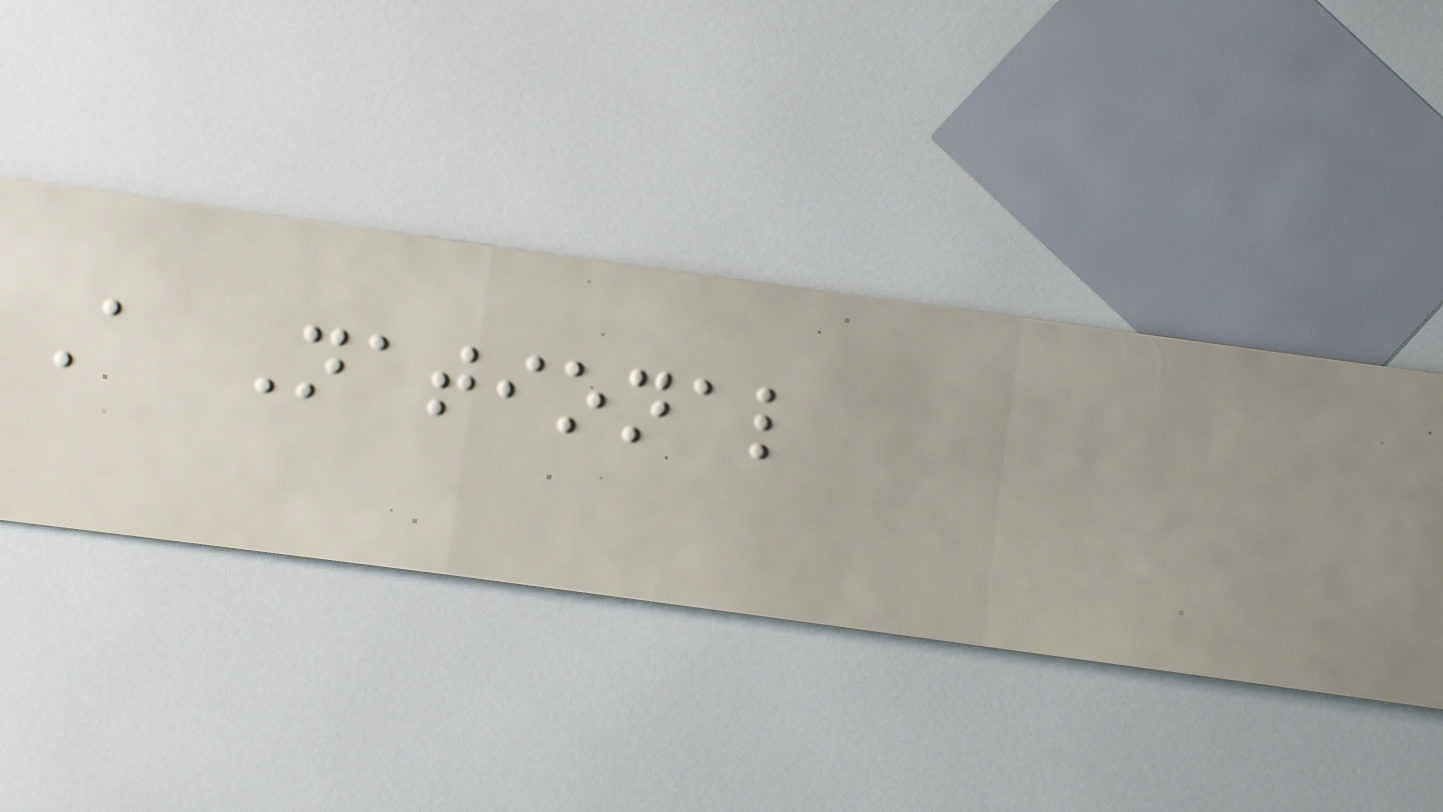A National
